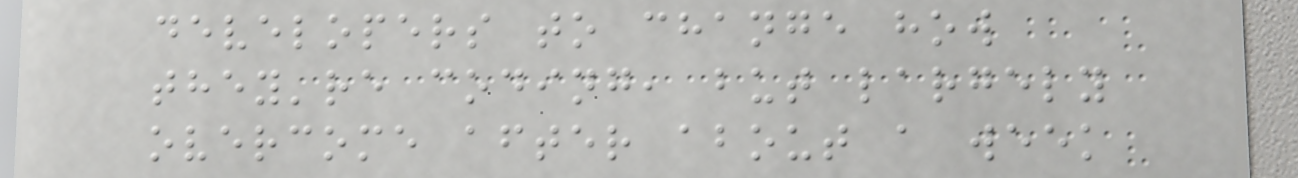developers to change how
they're coding, but largely
overcome after about a week
